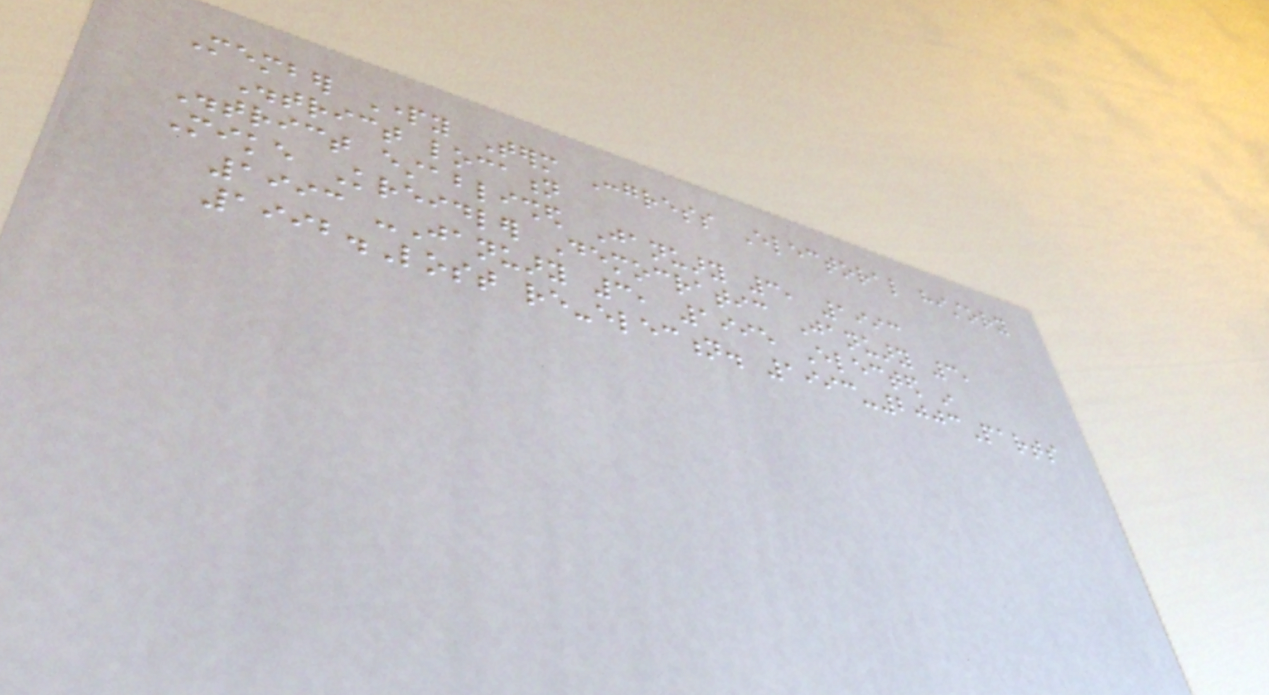Member Party Term Congress Electoral history
District location
District established January 3, 1993
Mike Kreidler Democratic January 3,
1993 -January 3, 1995 Elected in
1992.Lost re-election. 1993-2003Parts
